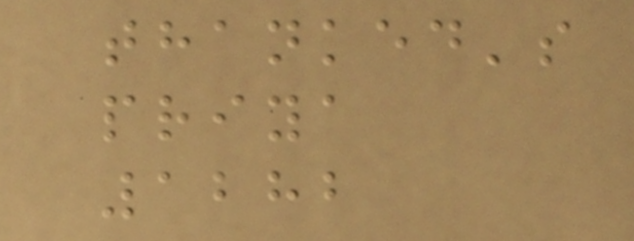thanked's
priya
1282
